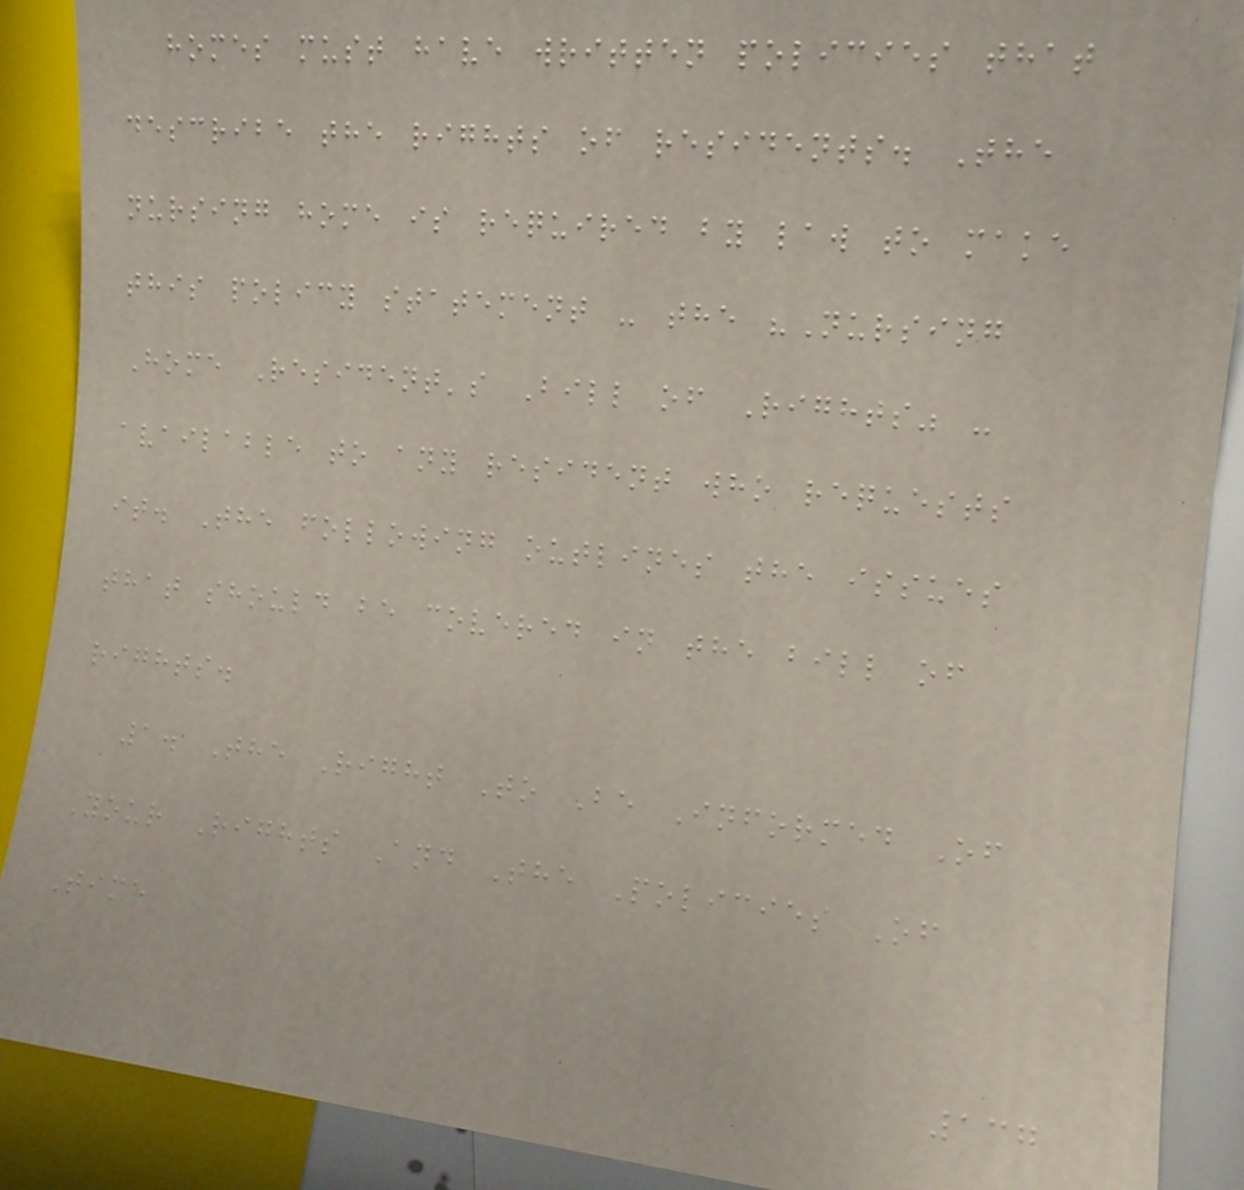homes must have written policies that
describe the rights of residents. The
nursing home is required by law to make
this policy statement - the "Nursing
Home Resident's Bill of Rights" -
available to any resident who requests
it. The following outlines the issues
that should be covered in the bill of
rights.
1. The Right To Be Informed Of
Your Rights And The Policies Of
Time
137
